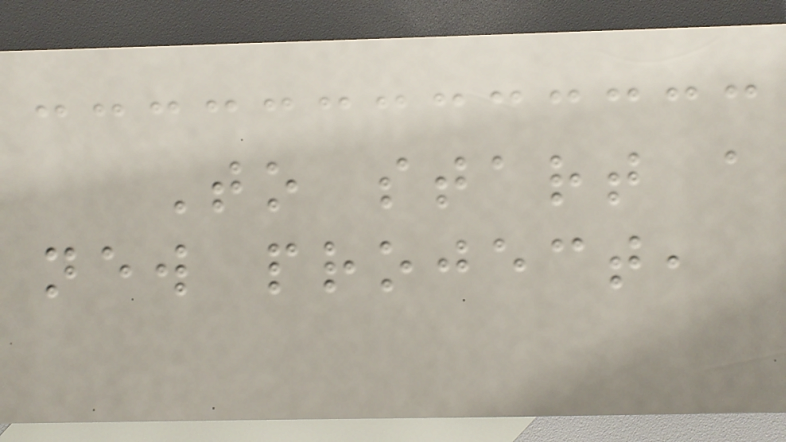To start a
new project,
